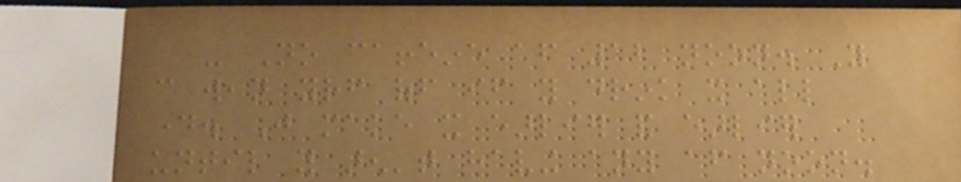- No caffeine after 12 noon. You
can wean yourself off if you drink it all
day. Just make it earlier and earlier
until you aren't having any after noon.
